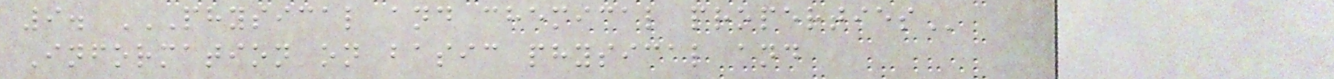9. PHYSICAL AND CHEMICAL PROPERTIES
Information on basic physical and
